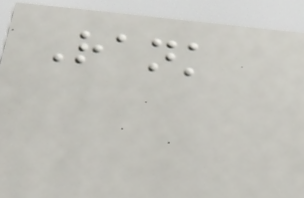Rank
